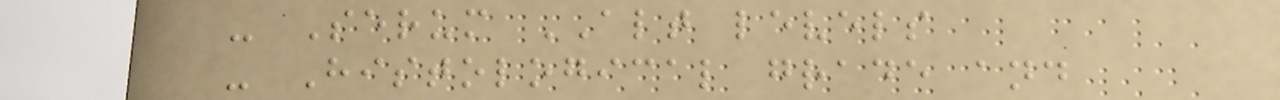- Serum ALT levels
- Histological grade and
